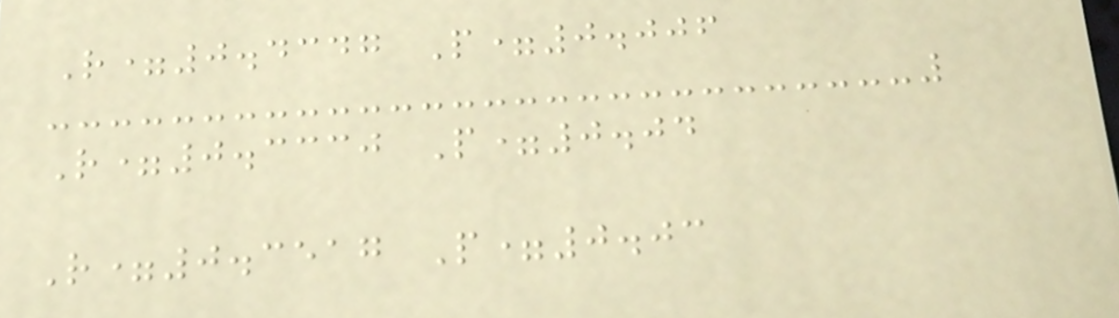R=0.4347 P=0.006
R=0.3330 P=0.04
R=0.3517 P=0.03
